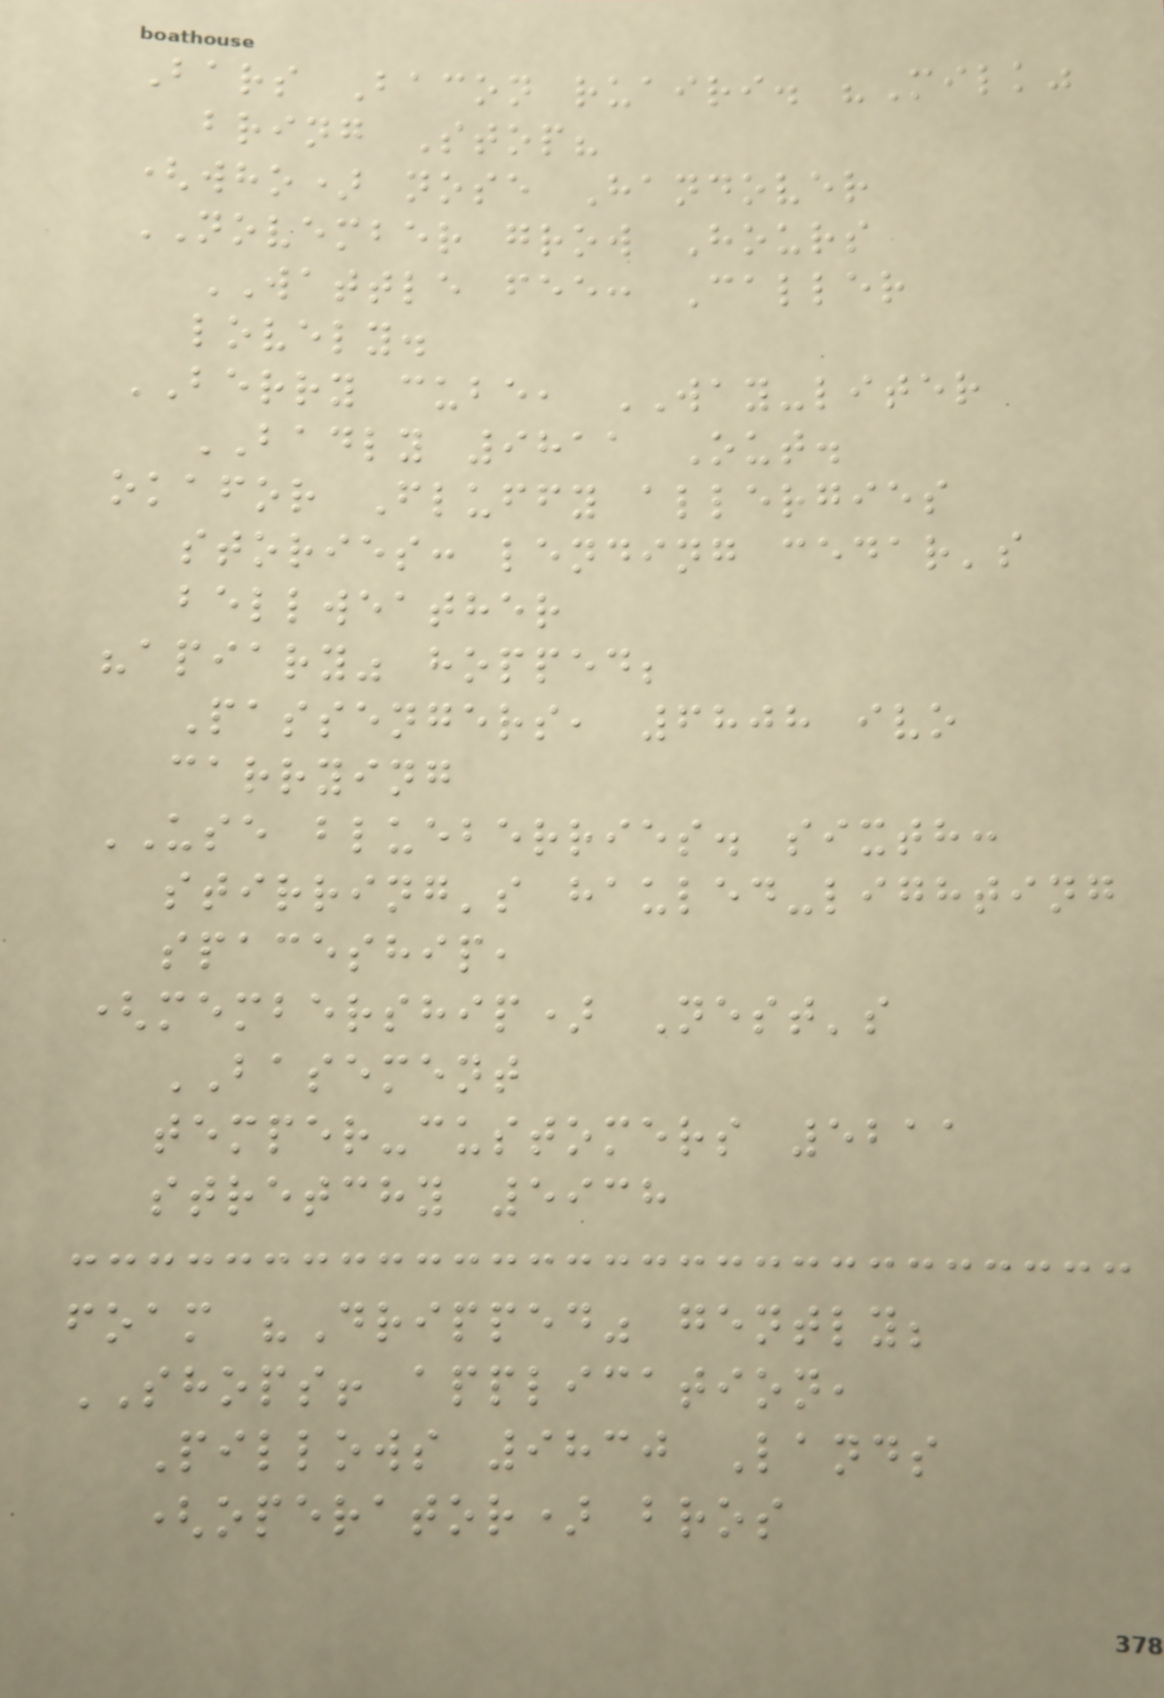Bars Bacon ruairi. "Milk"
bring Stop?
(who) nose Handover
NOVEMBER grow Hours
WATTLE fee: Caller
lovely.
BERRY cube, WAY-liter
BADLY 9811 Out.
okafor Fluffy allergies
stories: lending cedar's
bellweather
"apiary" hopped;
Passengers, 6808 ivo
carrying
USE blueberries. sixth:
stirring's hauled-lighting
spaceship,
(membership) Nest's
BASEMENT
temper-customers 5211
stretchy 5938
foam "Dripped" gently;
SHOPS! application,
Pillows 9830 Lands
(operator) bros
